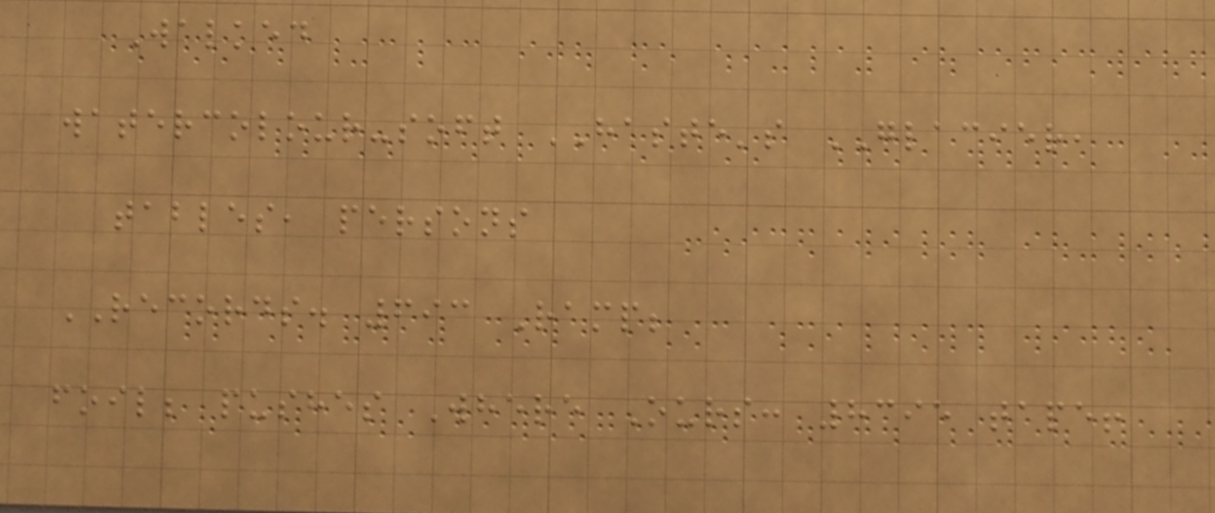Walked
watercolour-soft HASTE's GLACIER,
tables, persons
RECORDS. 693 Ramp;
foil; pushes Where Ours: 8395 tape!
